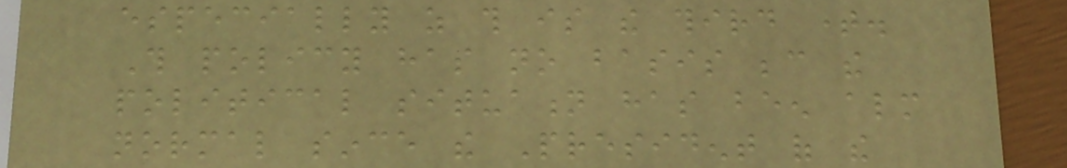especially as this is the third time.
This policy has no basis because the
political situation has been almost
normal since the President of the
